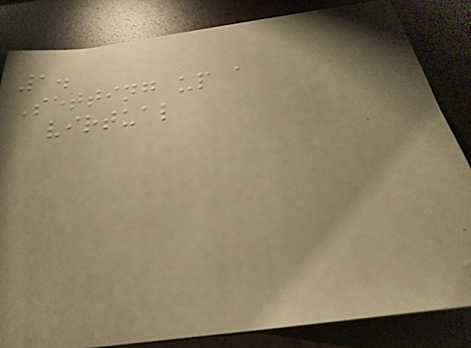1.
Setting up a
virtual
